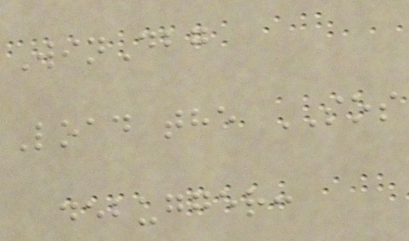WinDbg
Load the SOS
debugger:
